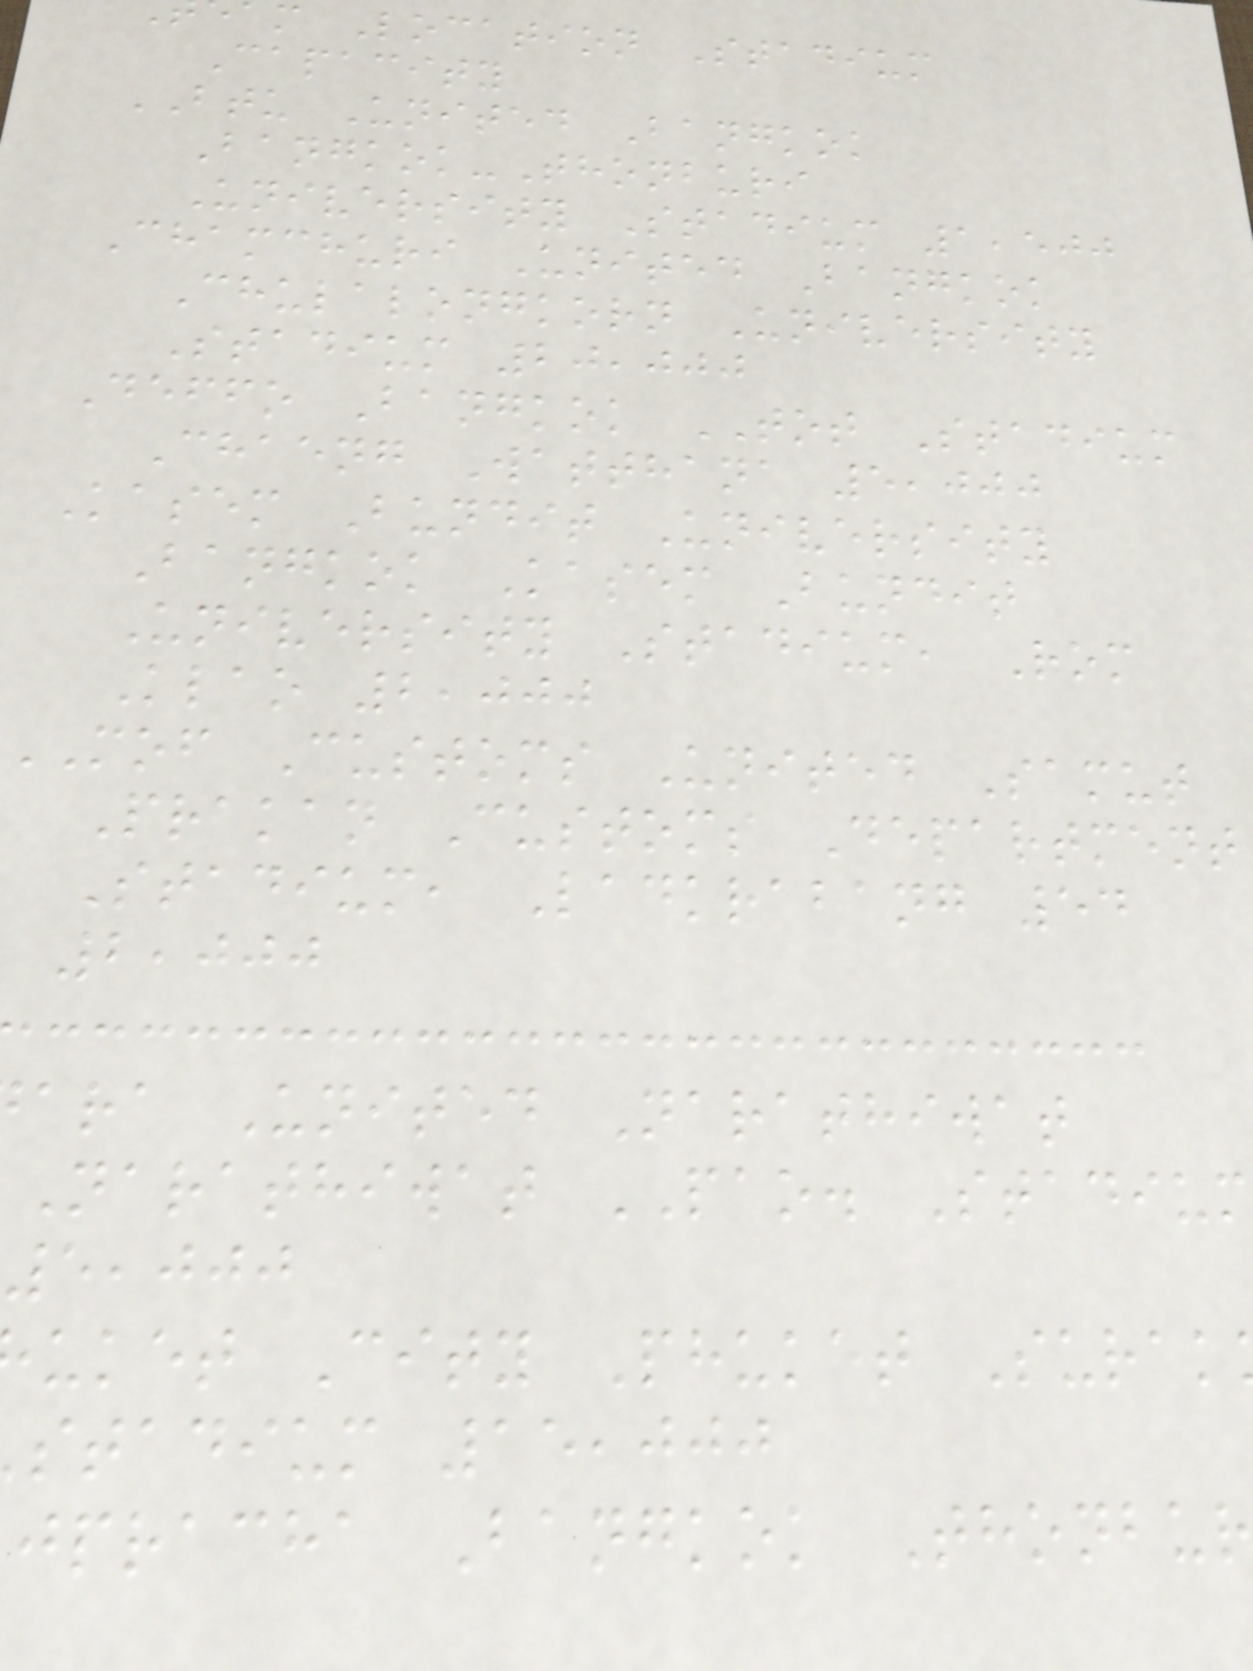m Location Stadium
Capacity
BTU United Bangkok
Bangkok-Thonburi
University Stadium 1,500
Chamchuri United Bangkok
Chulalongkorn University
Stadium 20,000
Deffo Bangkok TOT Stadium
Chaeng Watthana 5,000
Kasem Bundit University
Bangkok Kasem Bundit
University Stadium, Rom
Klao 2,000
mof Customs United Samut
Prakan Customs Department
Stadium, Ladkrabang 54
2,000
ara United Narathiwat
Narathiwat PAO. Stadium
5,000
uket City Phuket Surak
stadium 15,000
jpracha Bangkok Thonbu
